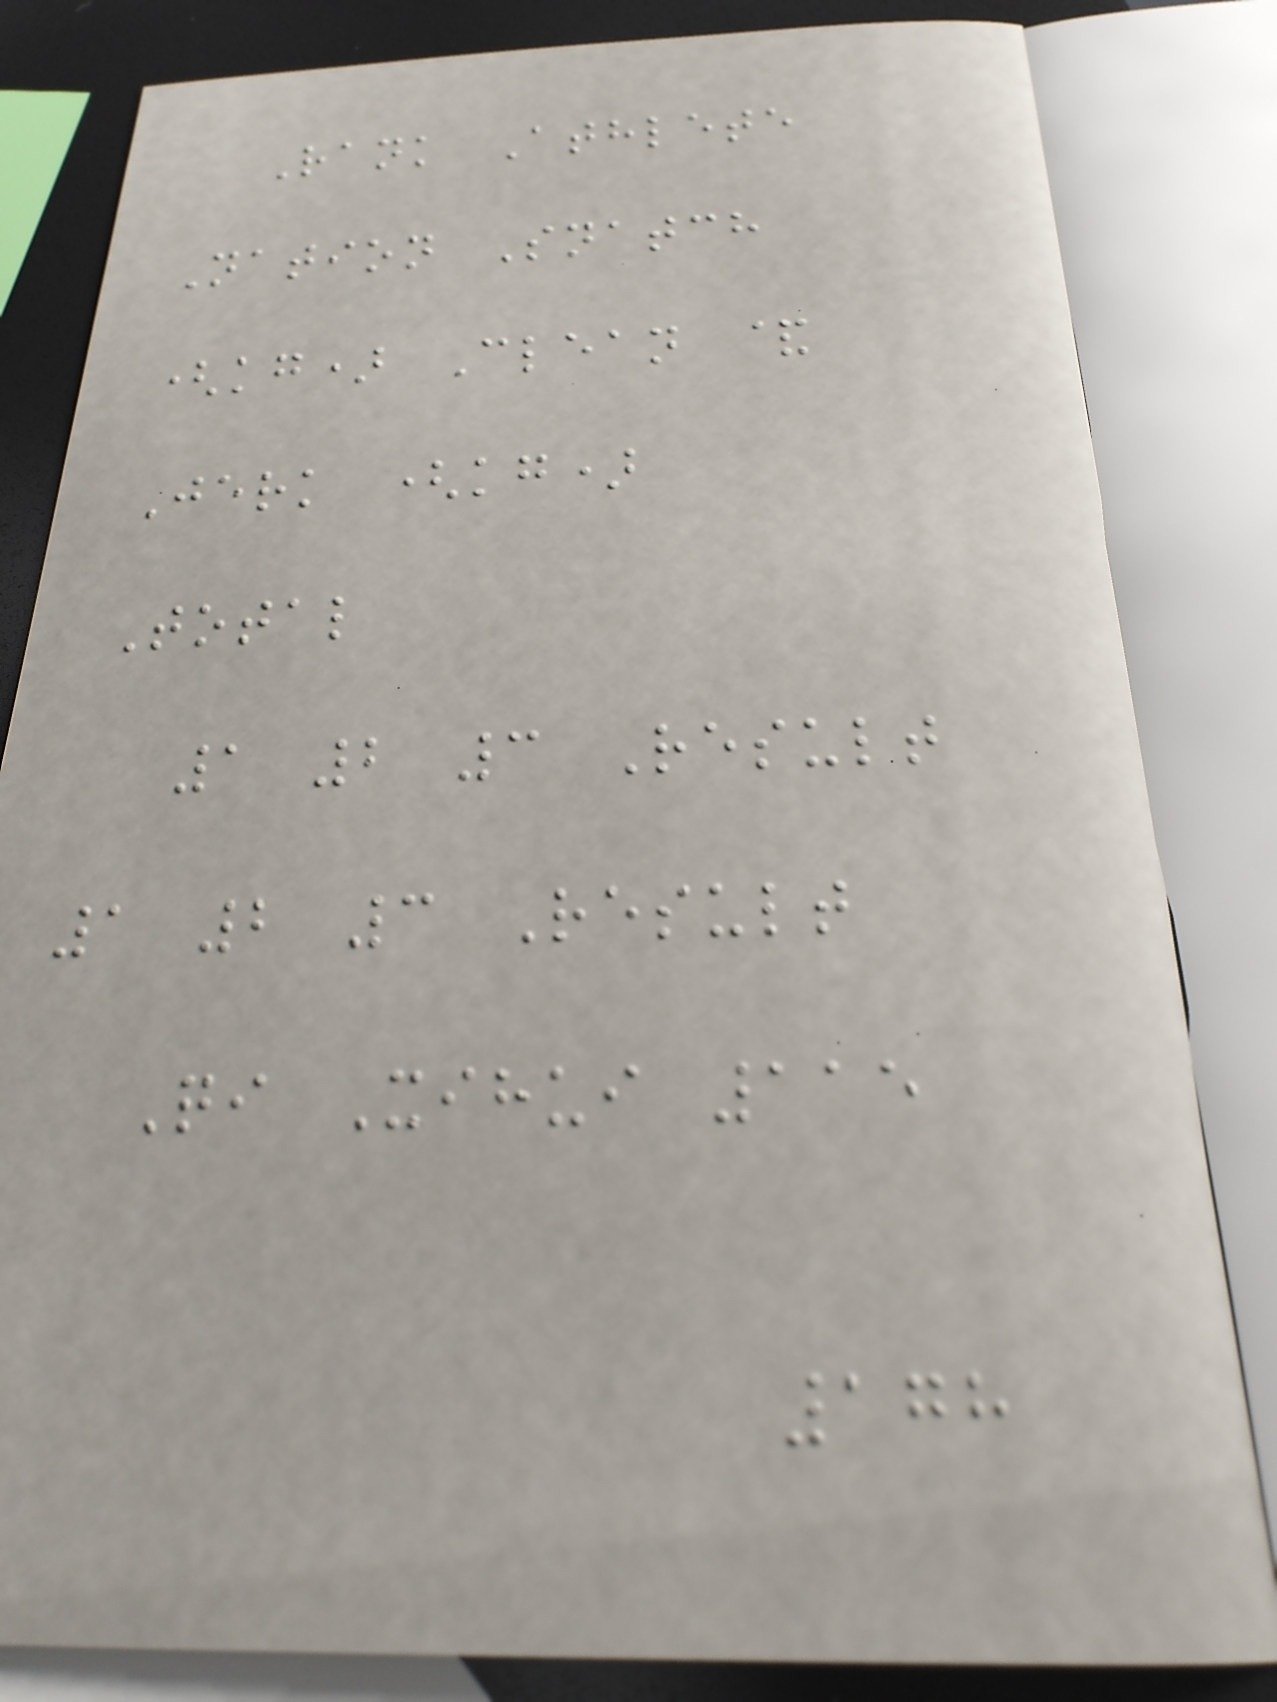Rank Athlete
Nation Snatch
(kg) Clean &
Jerk (kg)
Total
1 2 3 Result
1 2 3 Result
Qi Xihui 115
178
